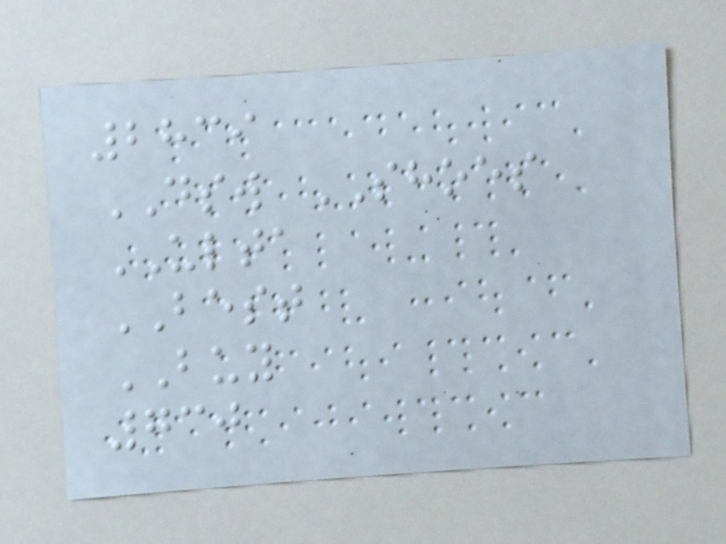2839
DSW SHOES
ULTA
BEST
BUY
730
